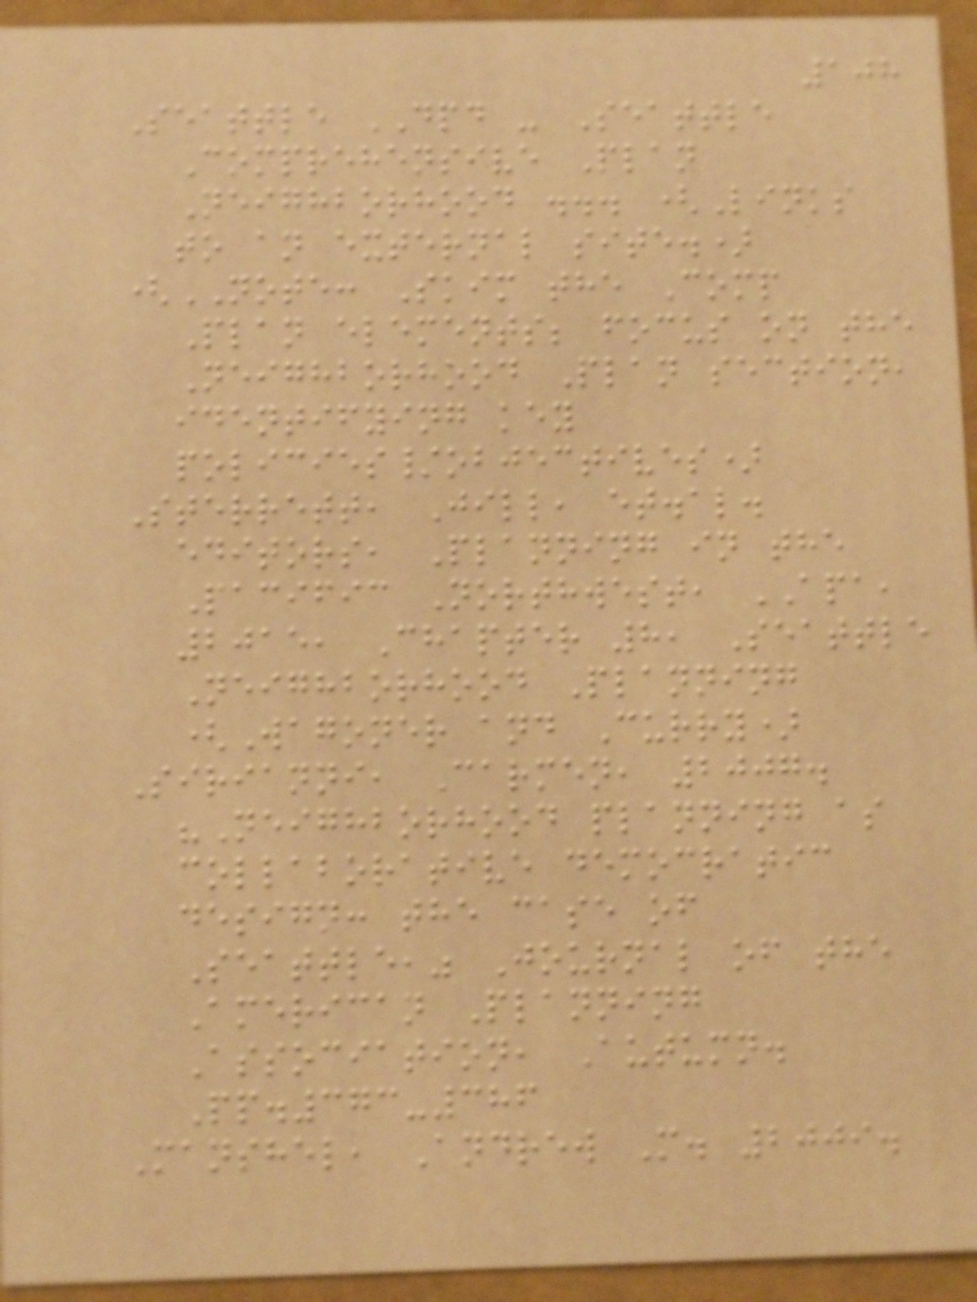108
Seattle DPD - Seattle
Comprehensive Plan
Neighborhood ... (Links
to an external site.)
(NOTE: Skim the Comp
Plan elements; focus on the
Neighborhood Plan section,
identifying key
policies/objectives)
Sterrett, Jill, et.al.
editors, Planning in the
Pacific Northwest, APA,
2015, Chapter 8, Seattle
Neighborhood Planning
(Wagoner and Curry)
Sirianni, Carmen, 2007.
"Neighborhood planning as
collaborative democratic
design: the case of
Seattle," Journal of the
American Planning
Association, Autumn.
Pp.373-386
Manshel, Andrew M. 2009.
